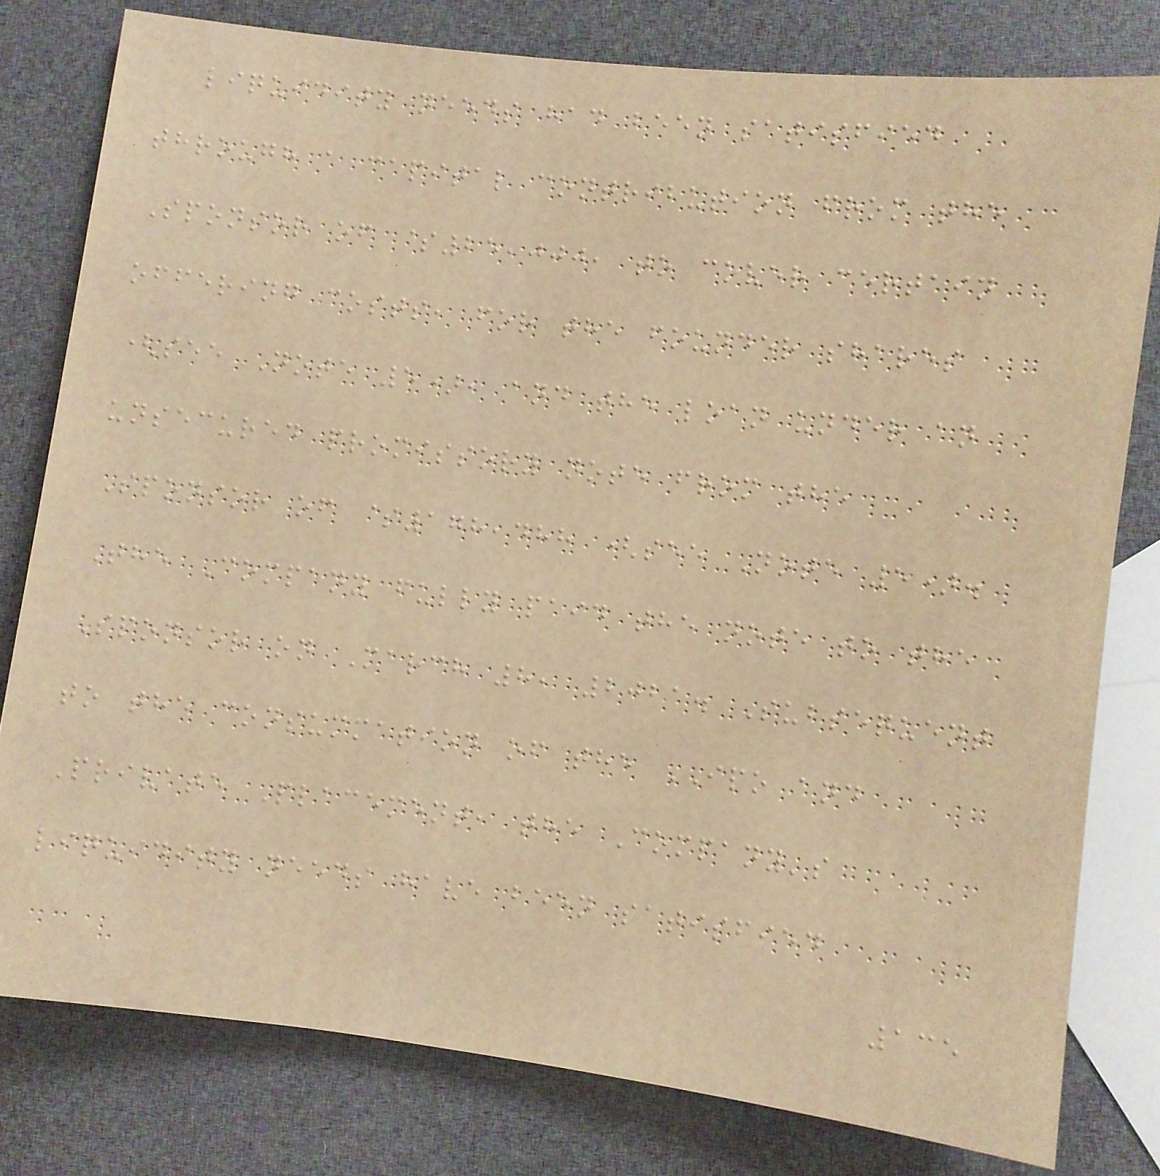liquidity needs had been satisfied
through a capital contribution from the
Sponsor of $25,000, to cover certain
offering costs, for the founder shares
(see Note 5), and the loan under an
unsecured promissory note from the
Sponsor of $178,488 (see Note 5).
The Company fully paid the note to the
Sponsor on March 8, 2021. Subsequent
to the consummation of the IPO and
Private Placement, the Company's
liquidity needs have been satisfied
135
